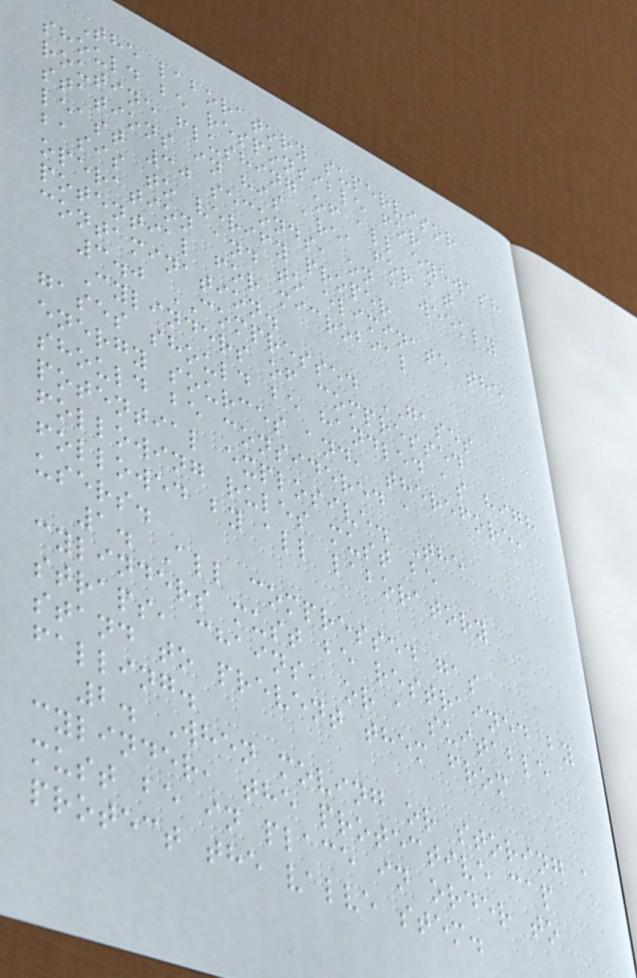The laboratory supervisor
should be responsible for
routine flushing of all eyewash
stations in his area for at
least 30 seconds, on a weekly
basis to verify proper
operation and to eliminate the
potential for microbial
contamination.
3.0 COMPRESSED GASES
Cylinders of compressed
gases should be handled as high
energy sources and, therefore,
should be considered a
potential explosive. The
following rules must be
followed by all laboratory
users.
1. All compressed gas
cylinders must be restrained by
straps, chains, or a suitable
stand to prevent them from
falling.
2. When moving or storing a
cylinder, the protective cap
must be in place in order to
protect the valve stem.
